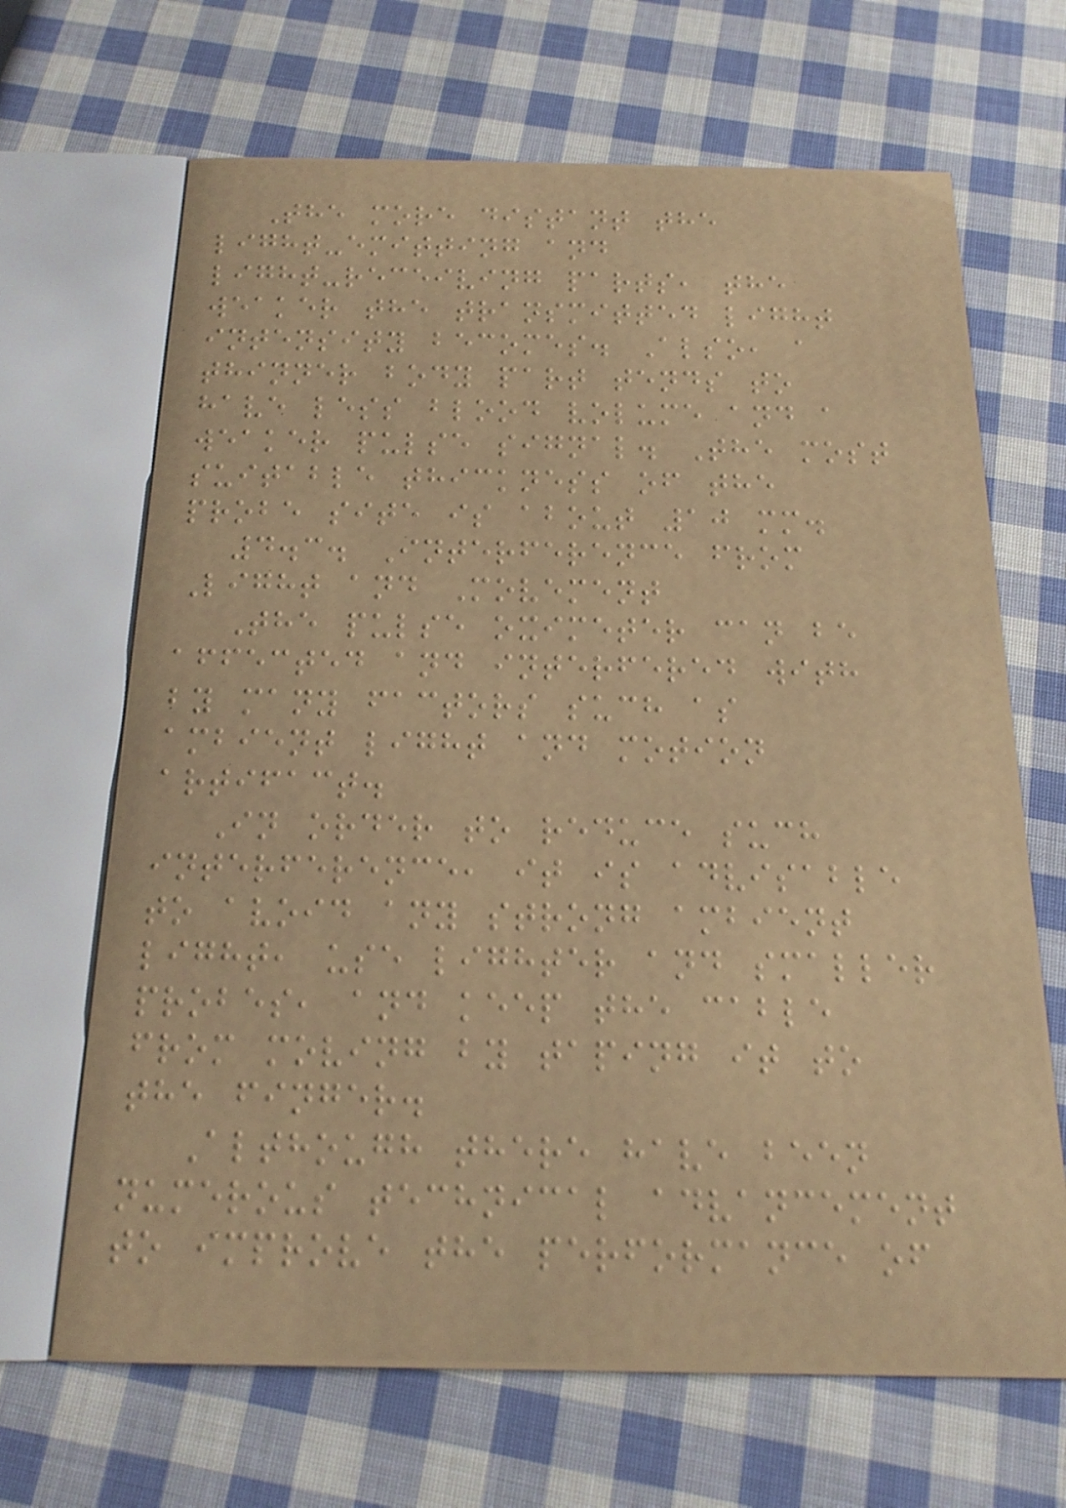The more distant the
light-emitting and
light-receiving parts, the
weaker the transmitted light
intensity becomes. Also, a
thinner body part tends to
have less blood volume and a
weaker pulse signal. The most
suitable thickness of the
probe site is about 10 mm.
4.3. Interference from
Light and Movement
The pulse oximeter can be
affected and interfered with
by many factors such as
ambient light and motion
artifact.
In order to reduce such
interference, it is advisable
to avoid any strong ambient
light, use lighter and smaller
probes, and keep the cable
from moving by taping it to
the finger.
Although there have been
numerous technical advancement
to improve the performance of
